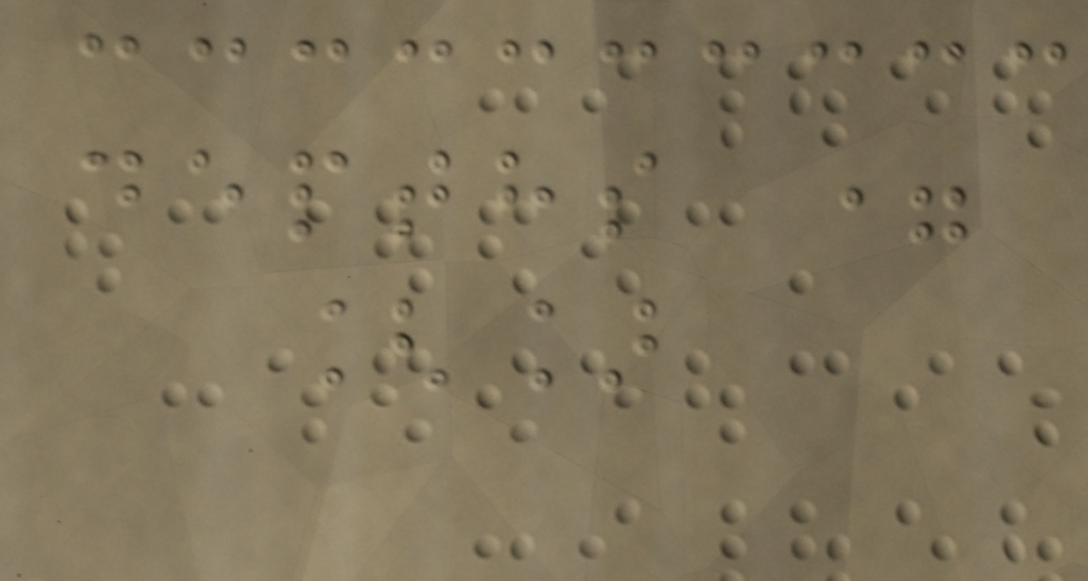depths =
[]
